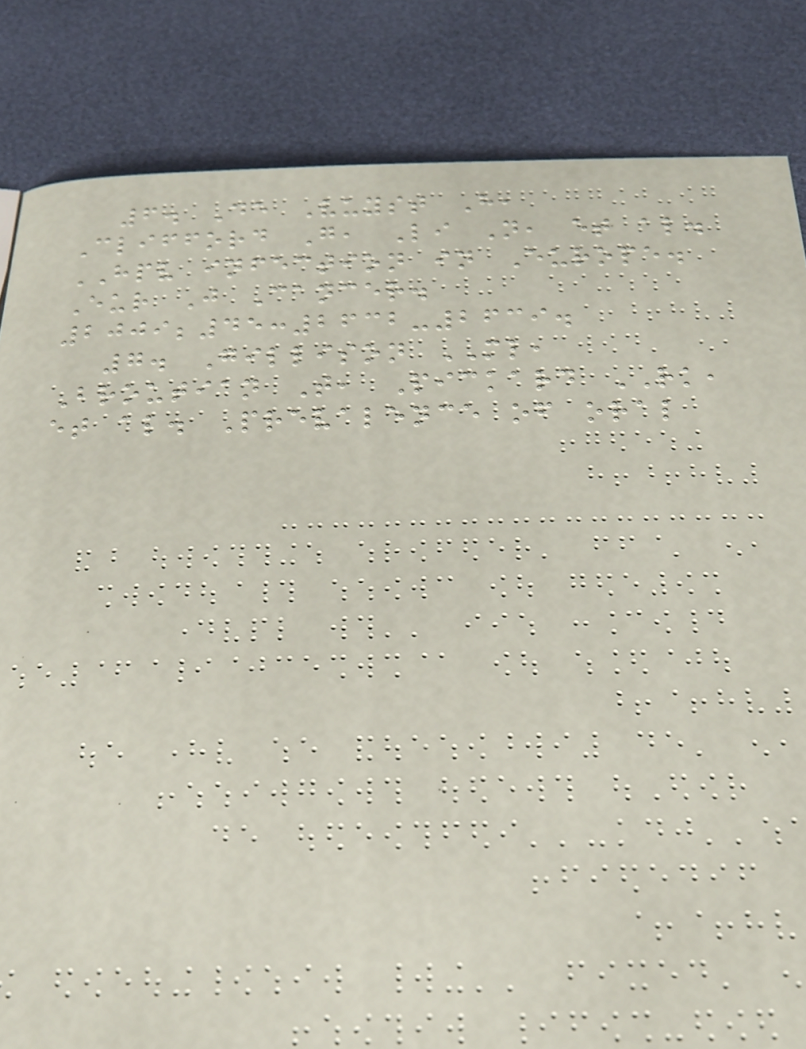6. De Vuyst H,
Clifford G, Li N, et al.
HPV infection in Europe.
Eur J Cancer.
2009;45:2632-2639.
7. Gillison ML,
Broutian T, Pickard RK,
et al. Prevalence of oral
